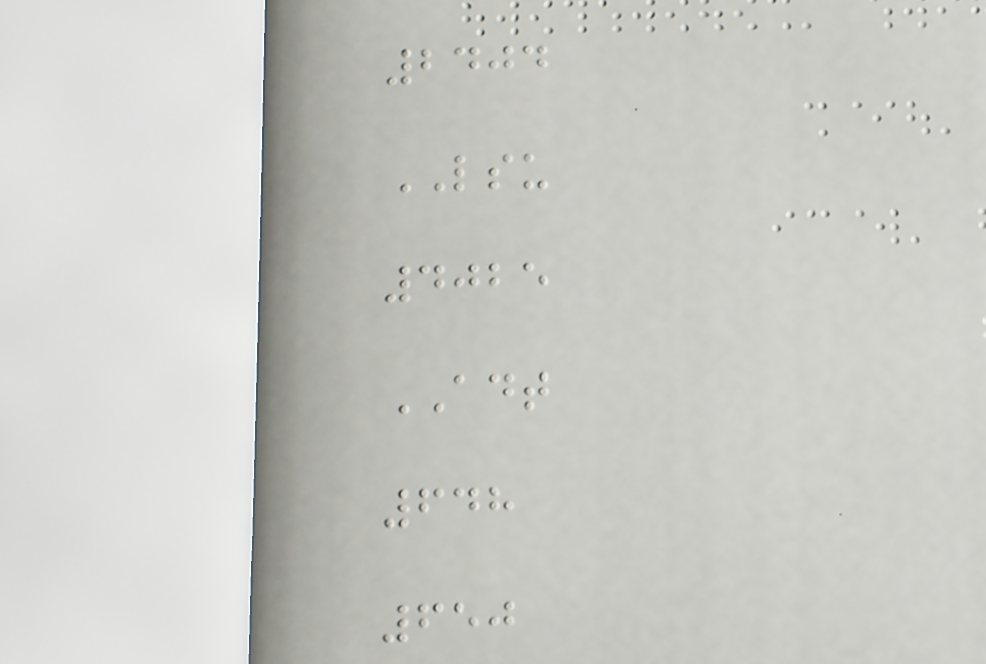2404
LSU
4025
ADT
648
650
